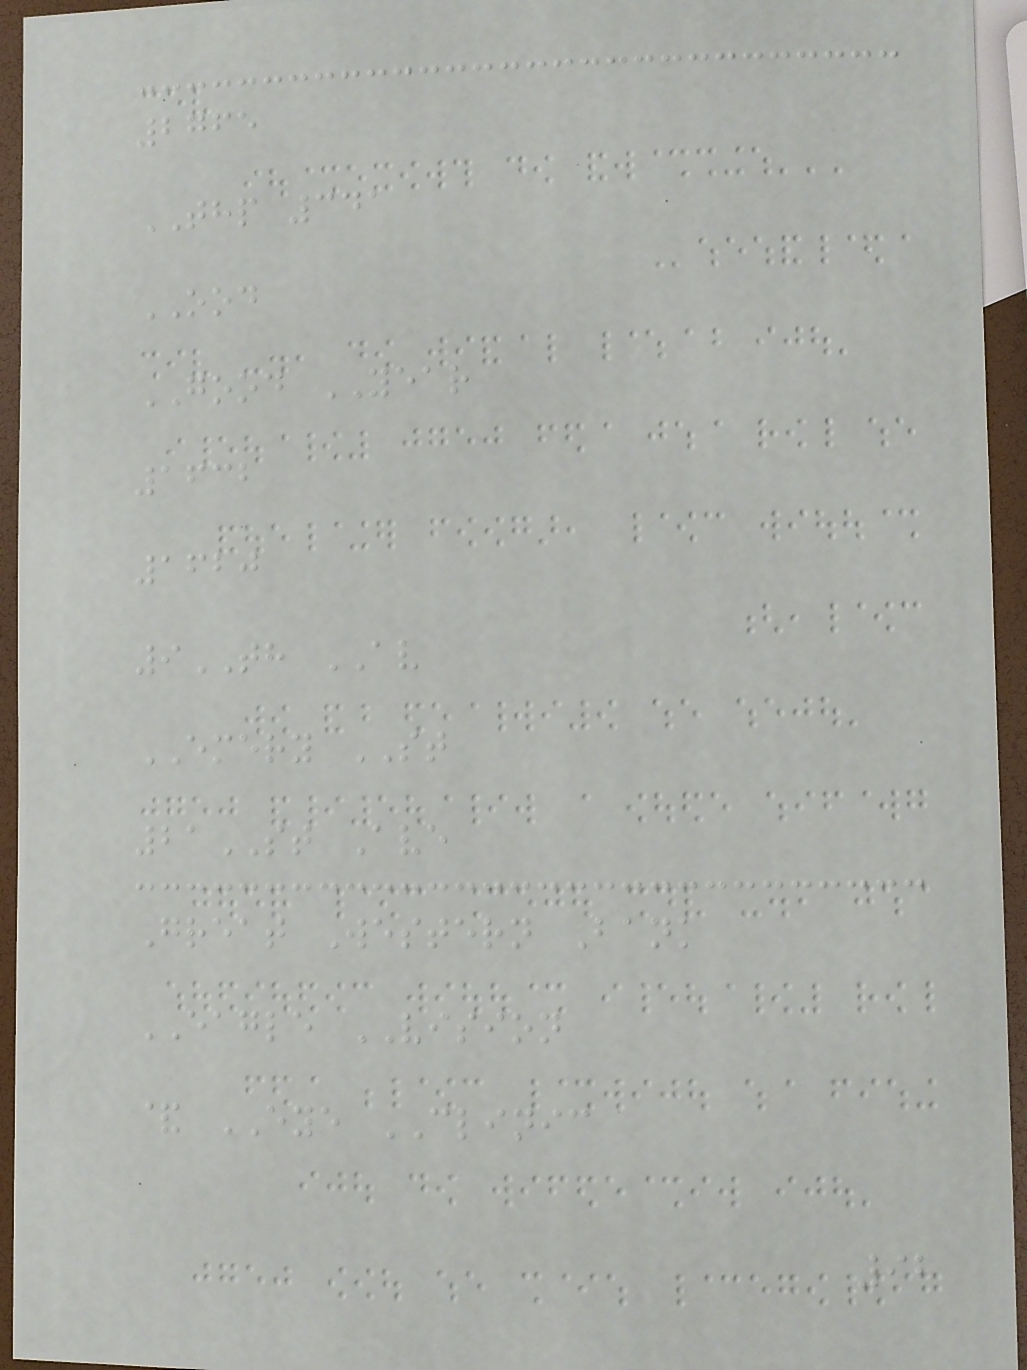2765
THP 341
OOD
GOOD YEAR
1632
1620
9TH AV
EMERY ST
21ST Ave
Great Western Bank
EAGLE VISION
& EYE CLINIC
92
